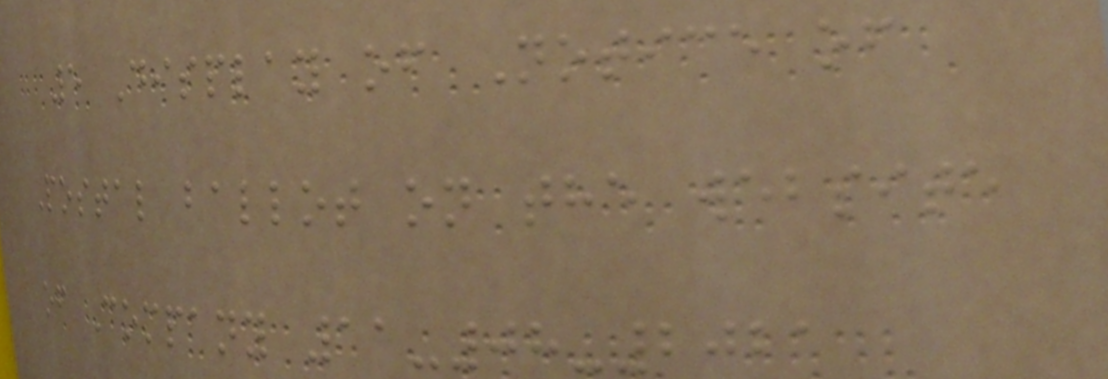5 Display of Notice of
Postal ballot on the website
of Company 11-08-2021
